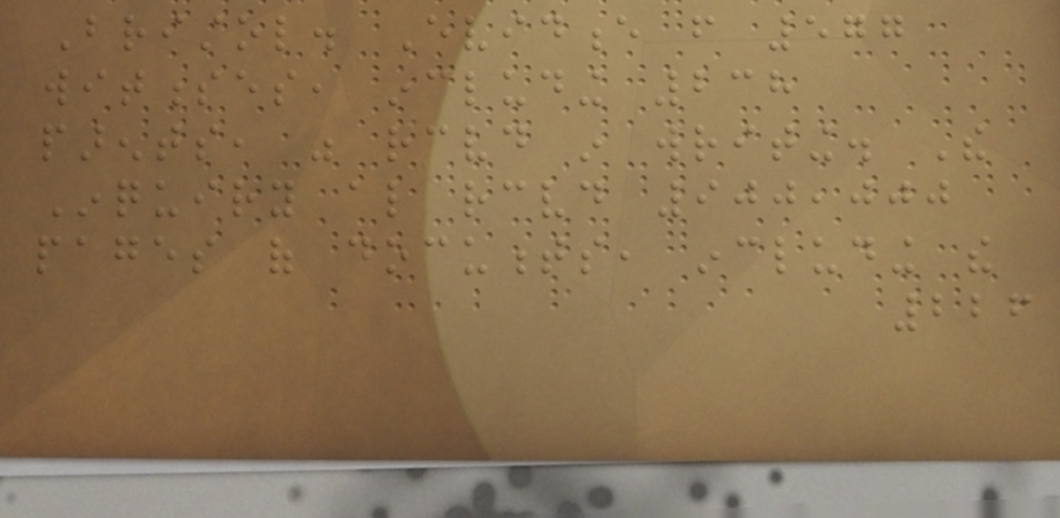Bristol. Evidence from 577
witnesses, including 238
parents, was received in writing. The
Inquiry also received 900,000
pages of documents, including the
226
